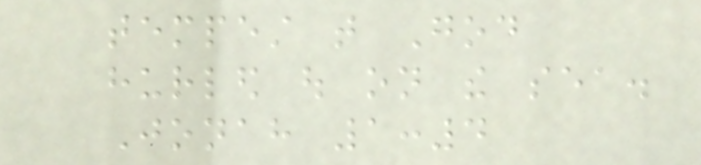tempest that God
hurled out on the sea.
Jonah 1:4
